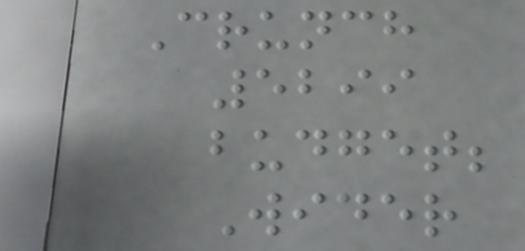Crunch
5299
budget;
Wider
